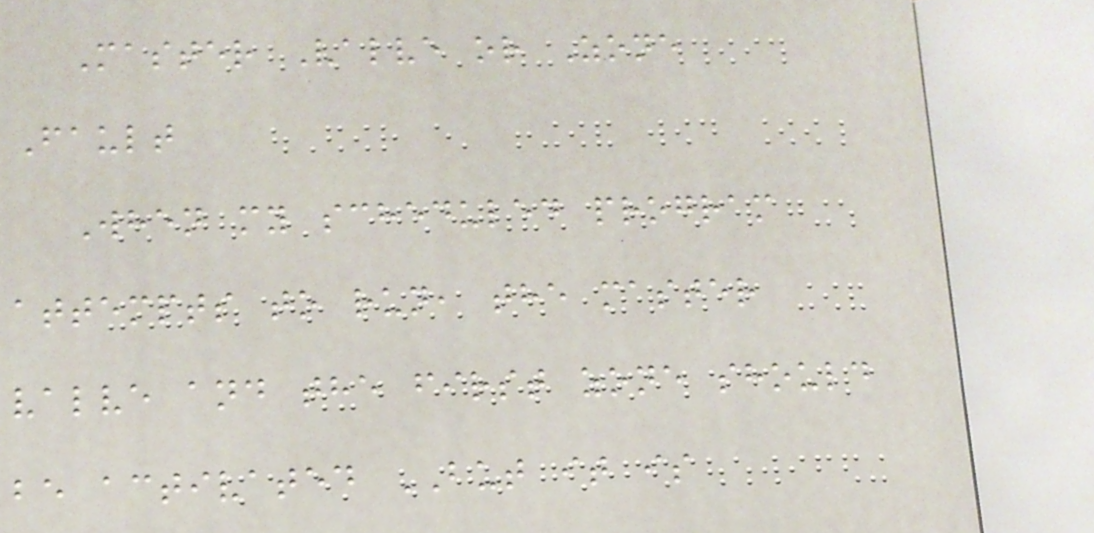Master Valve or Zone
Fault
When my scheduled program
attempts to run, the master
valve and the first zone should
be activated BUT it is
